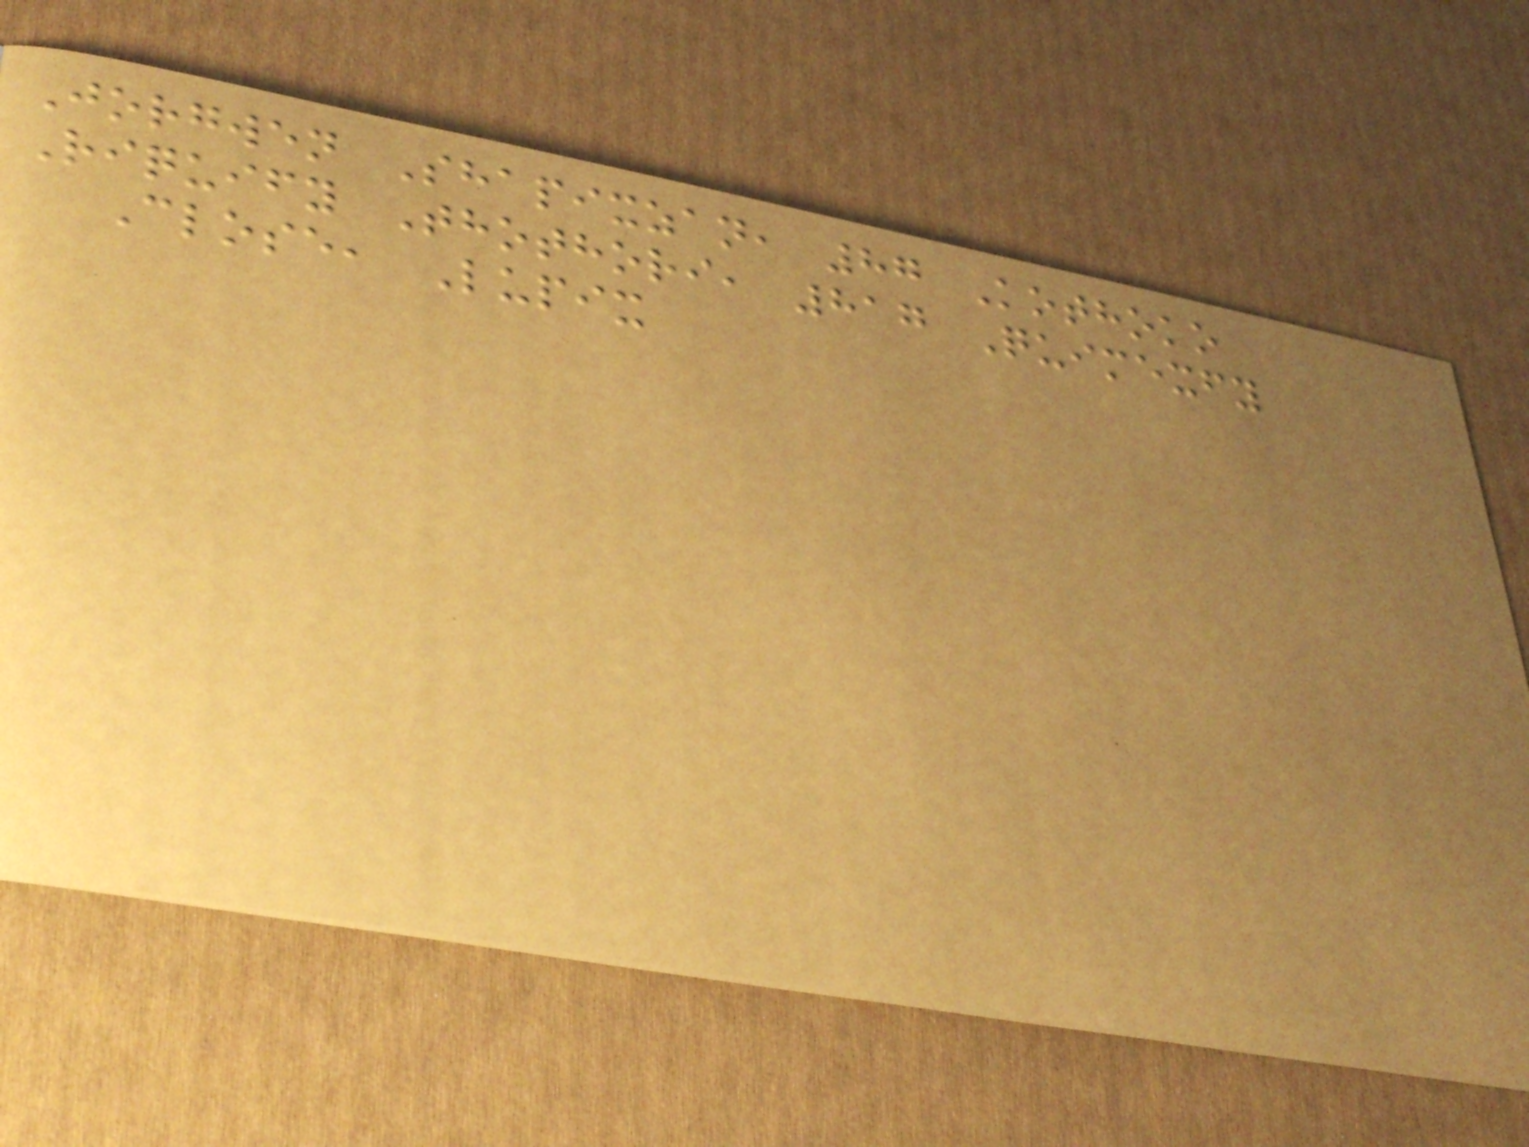Jorgwen Shapixzan, 87 Kothoko
Riquify Thothori, 817 Quimexfy
Close, Lupix
